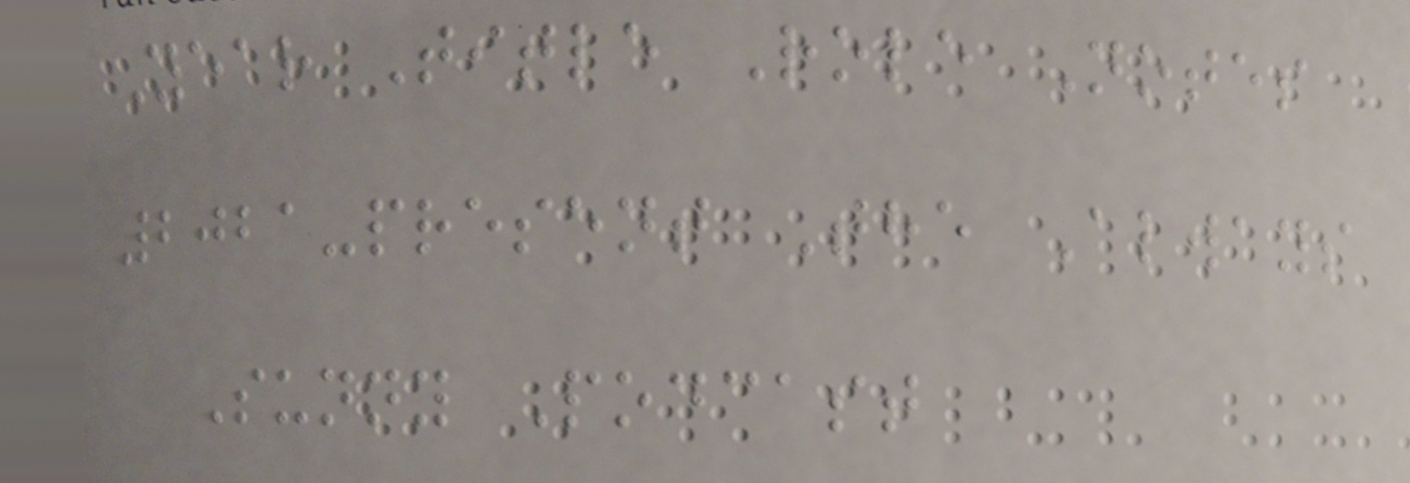Year Title Role Notes
2021-present The Always
Sunny Podcast
